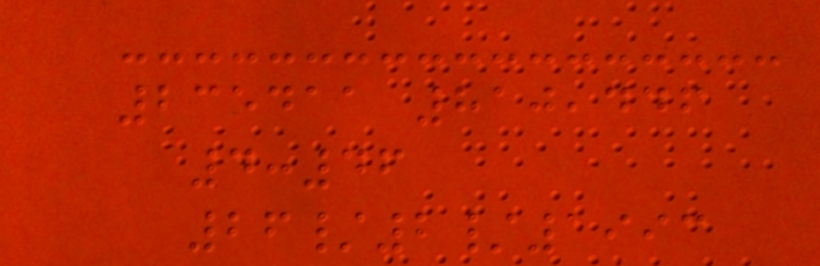235411 810,446
4:46
26/2/1993
